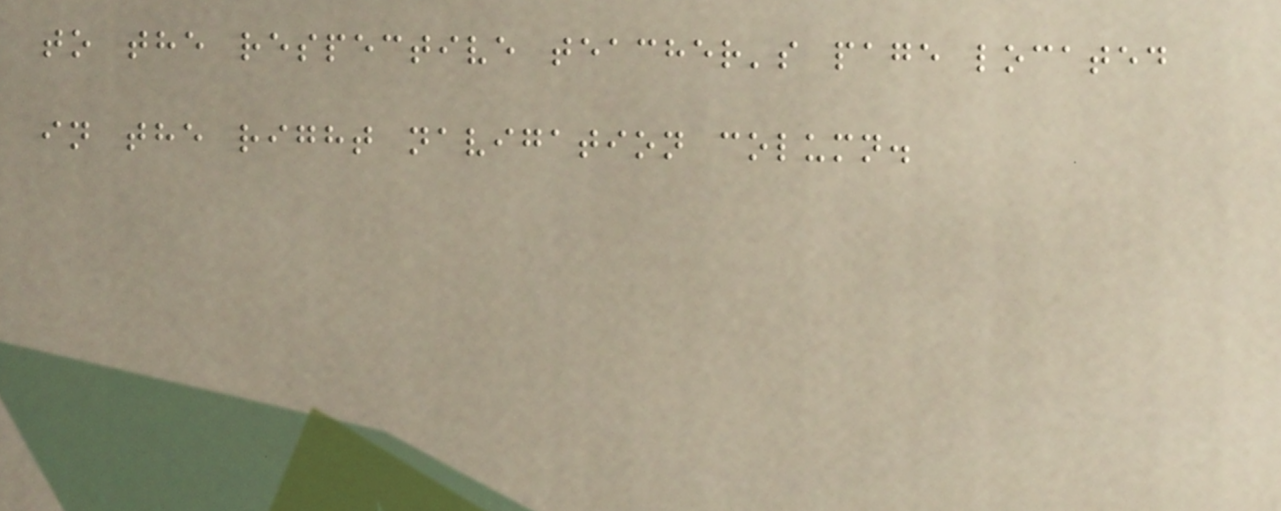to the respective teacher's page located
in the right navigation column.
